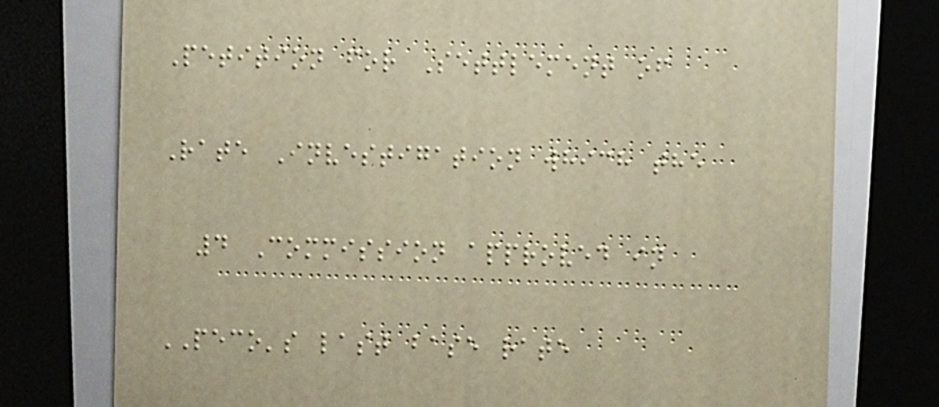Petition for Settlement of
Rate Investigation which the
4 Commission approved in
PECO's last base rate
